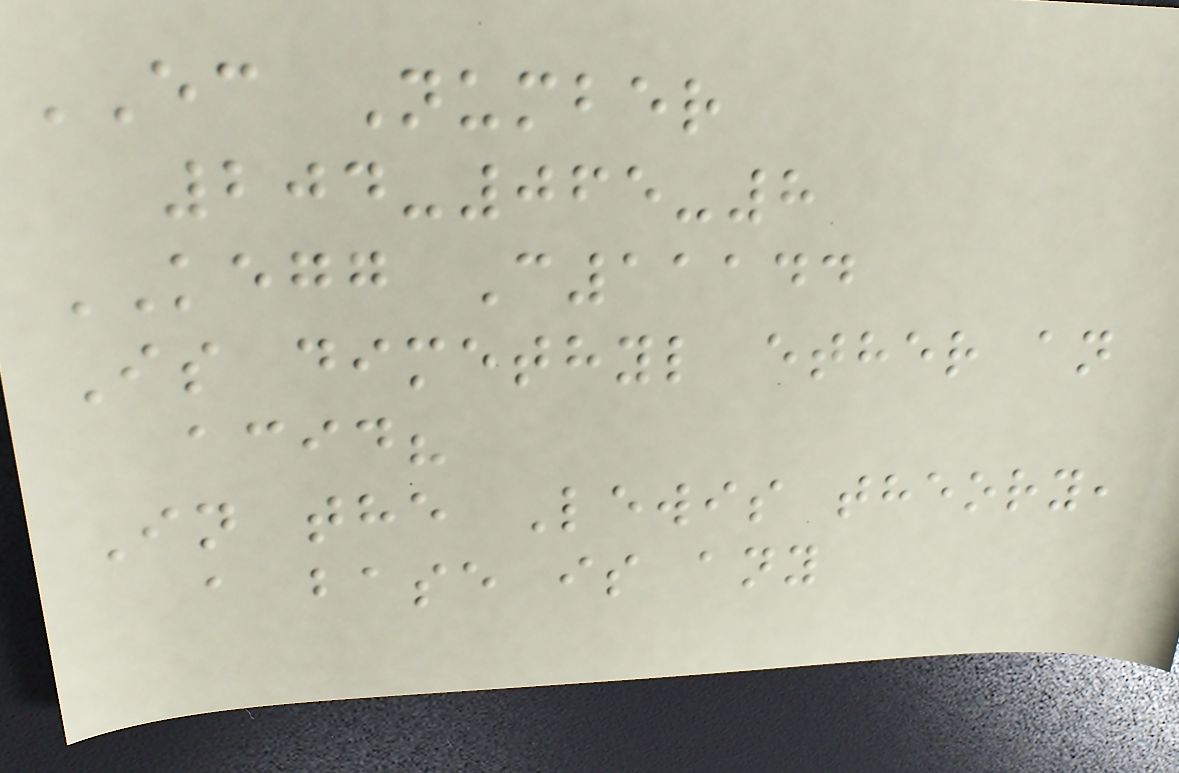EC Number
204-065-8
KEGG C11144
Is dimethyl ether an
acid?
In the Lewis theory,
a base is any
